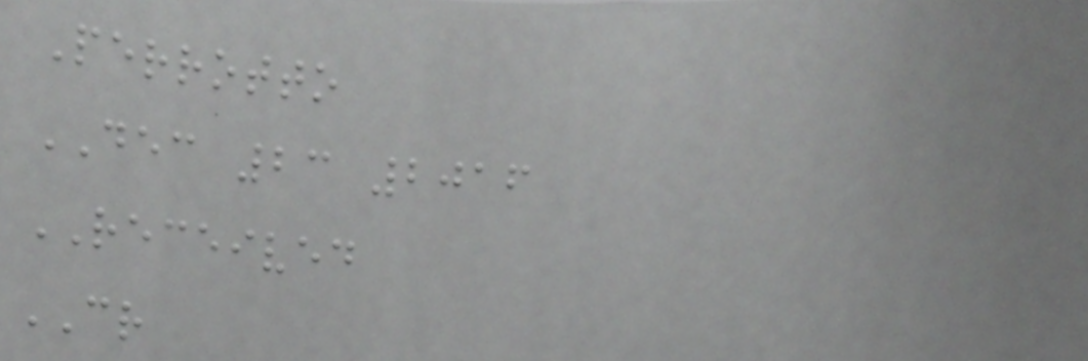Perrotto
DEC 23 2016
RECEIVED
CR
